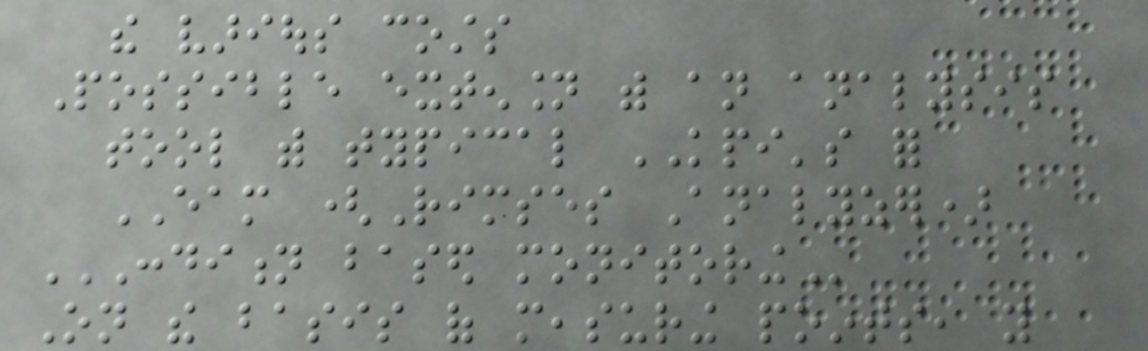the various costs
Possible extension with an analysis
tool with typical KPI's for
EAM (Rimses Analyzer)
CONDITION BASED MONITORING
On the basis of measuring points, you
